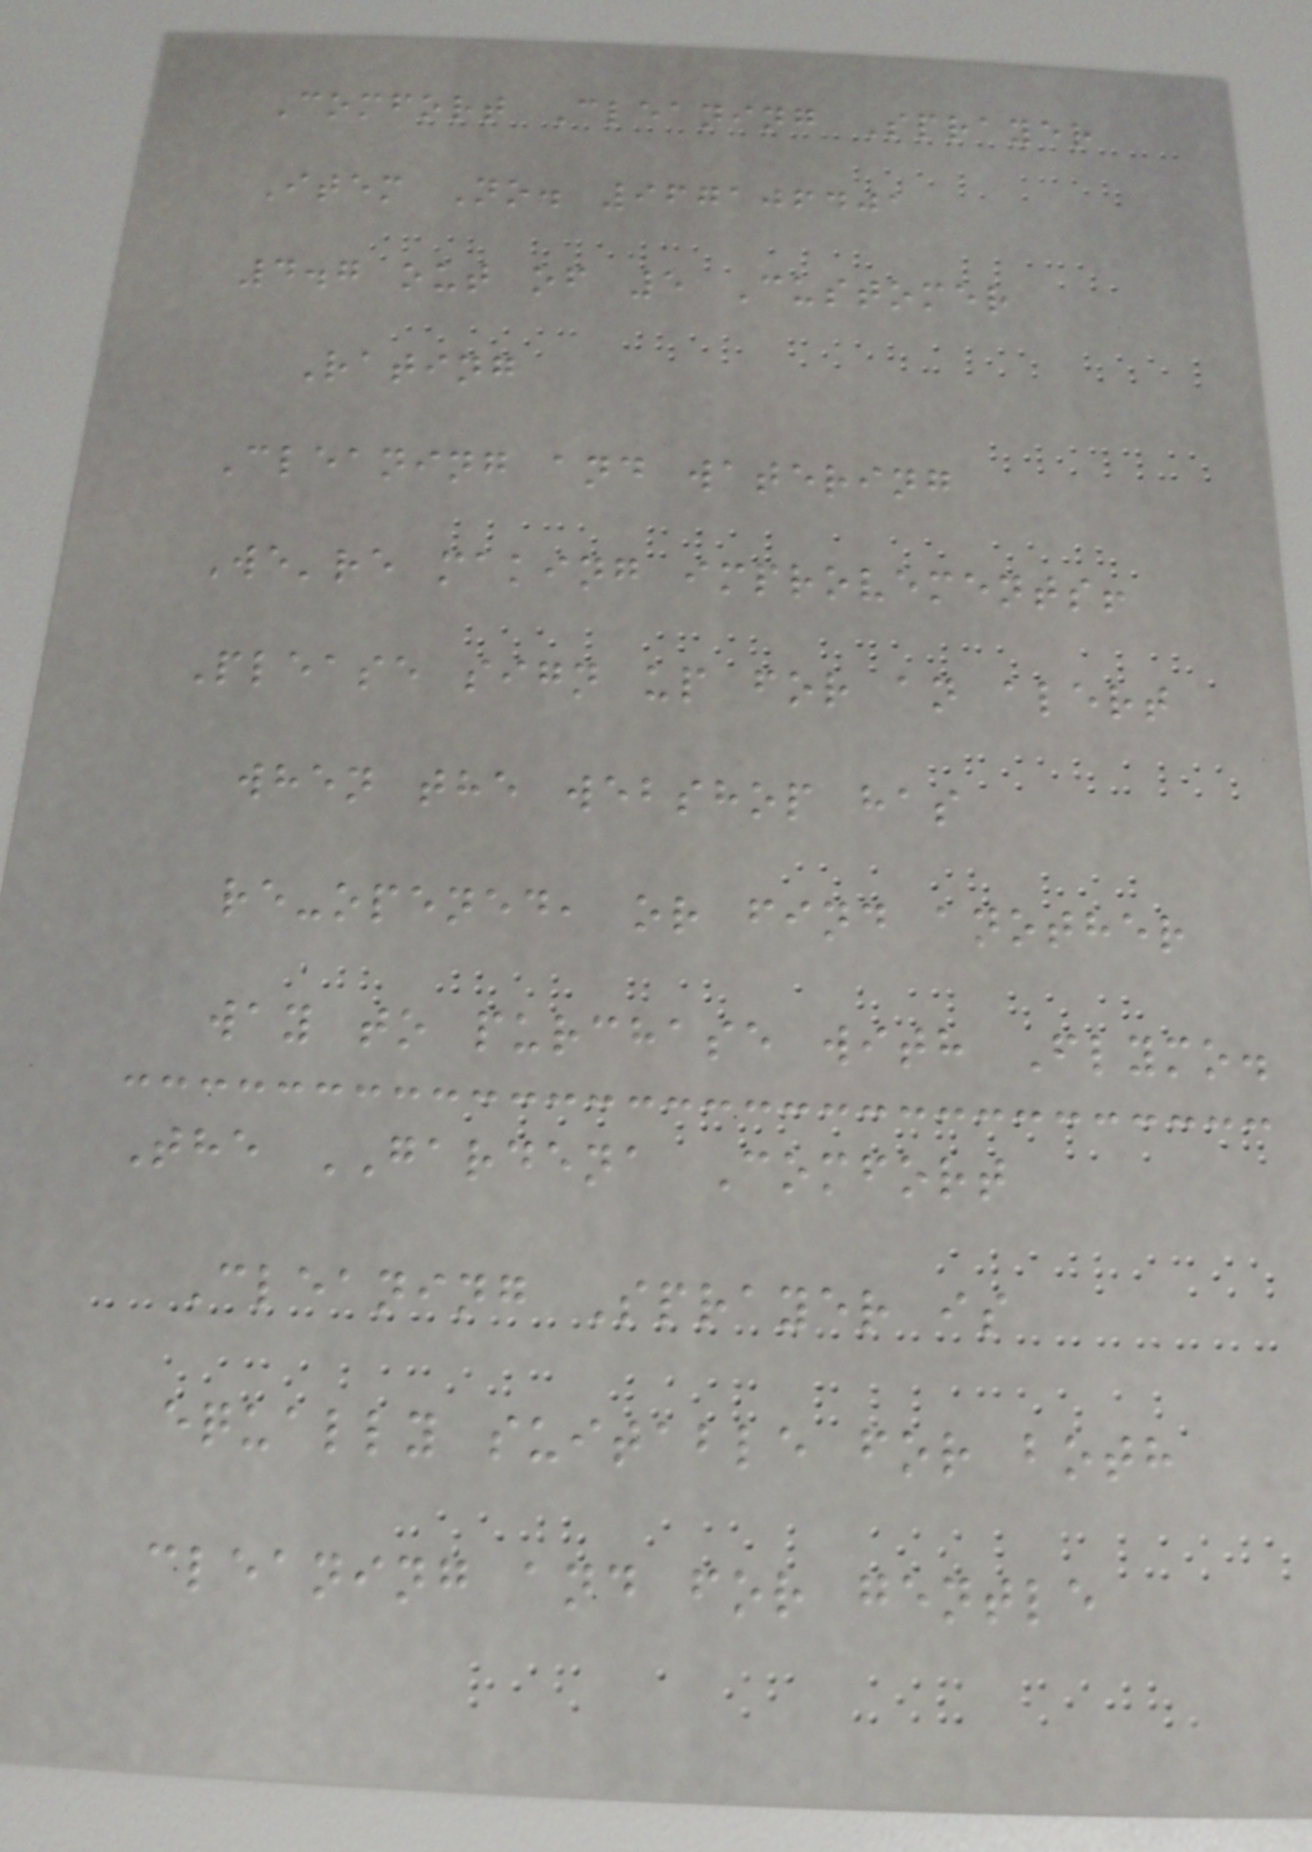Comfort Cleaning Sprayer
Item No. 967106401
4.7 out of 5 Customer
Rating
Cleaning and watering
We're making improvements!
Please sign up for an alert
when the webshop has
re-opened, or find another
way to purchase with Flymo.
The GARDENA Comfort
Cleaning Sprayer is
equally suitable for both
cleaning and for gentle
